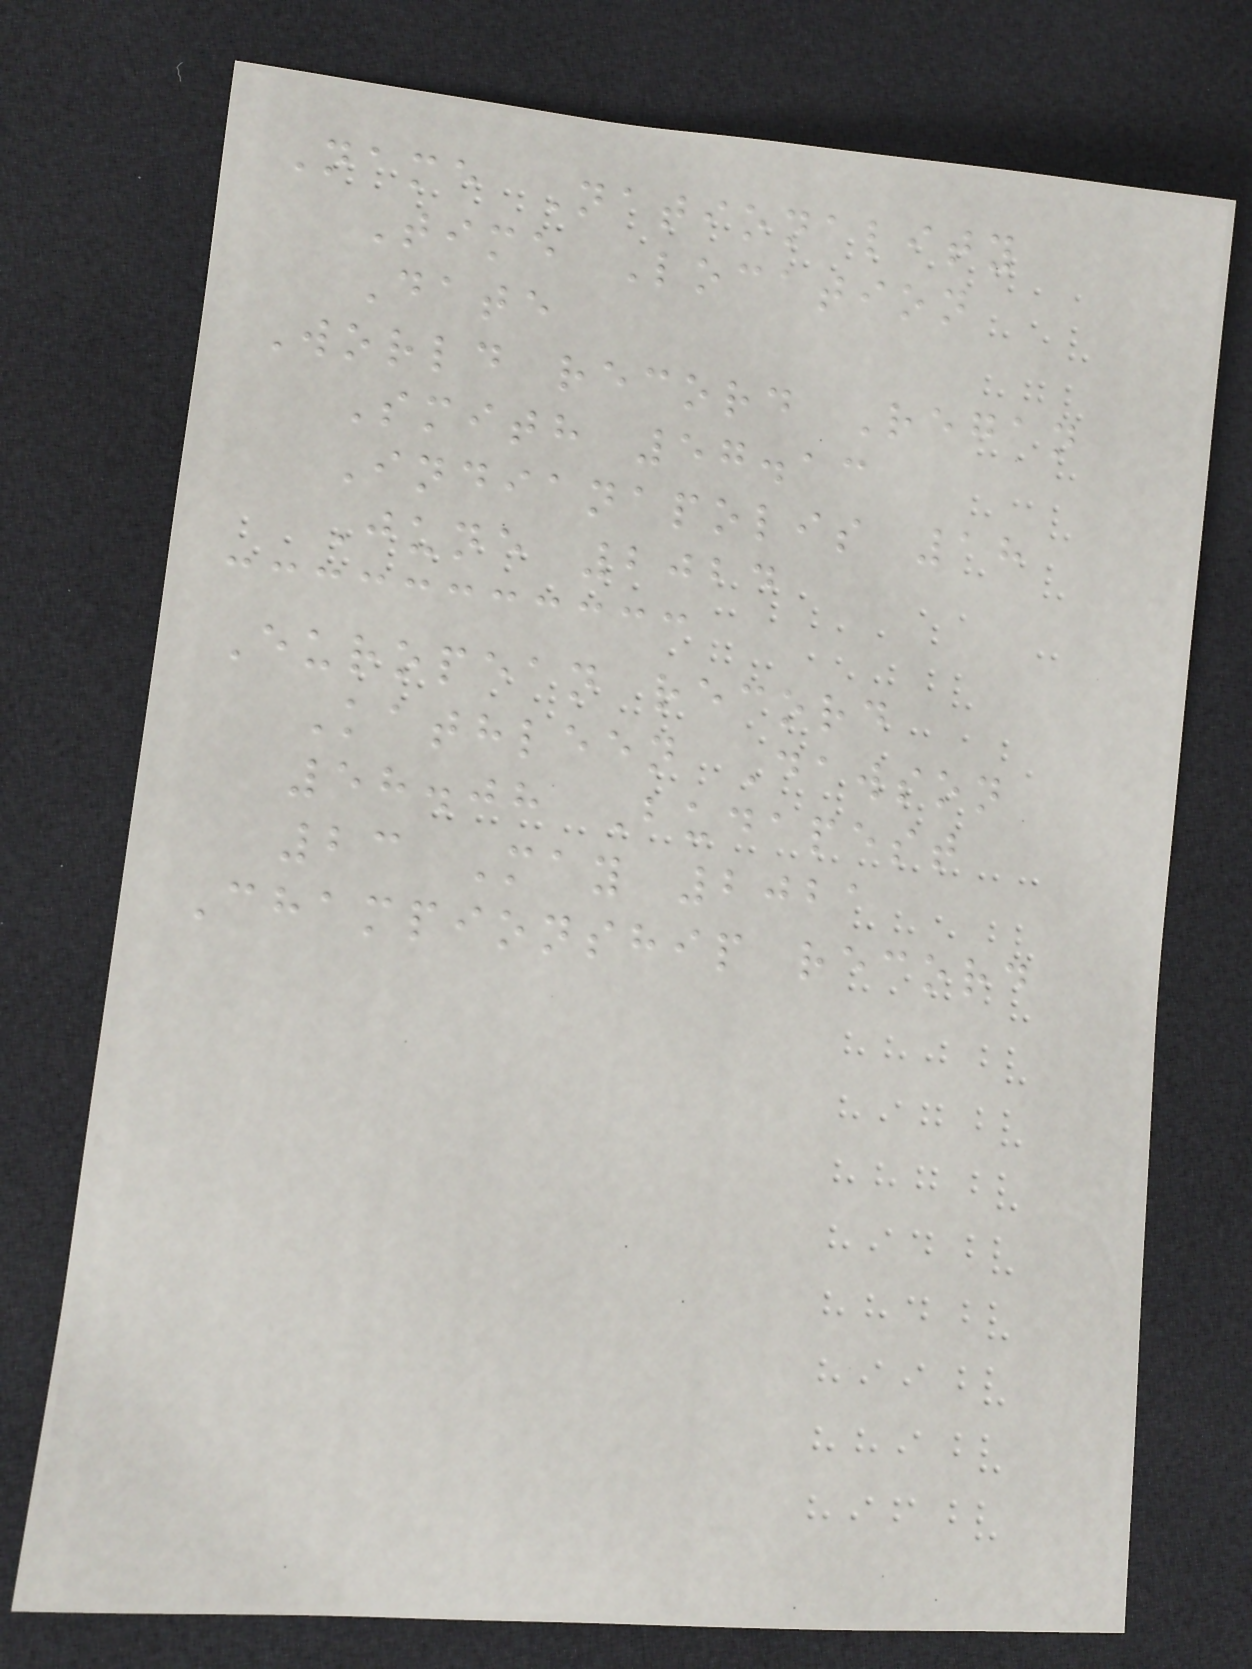Name Nationality
Time Location
Date
World record Regan
Smith 57.13
Indianapolis 18
June 2024
European record
Kathleen Dawson
58.08 Budapest
23 May 2021
Championship record
